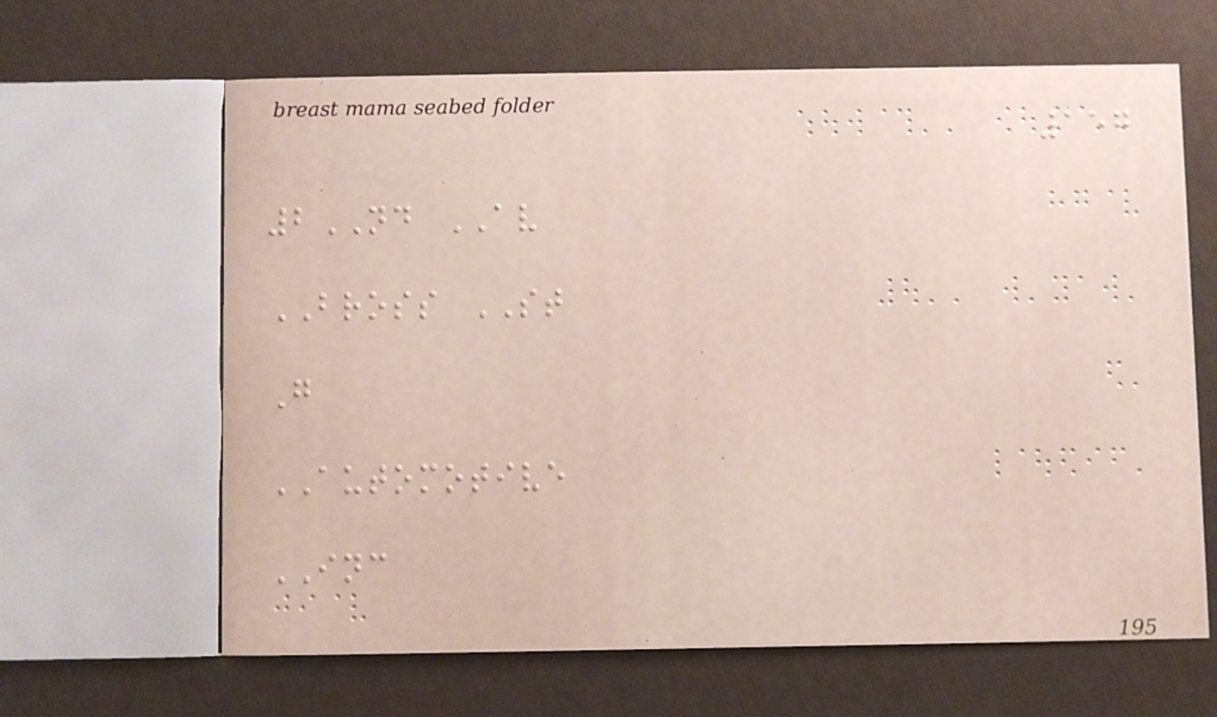157
2ND AV
BROSS ST
G
AUTOMOTIVE
INC
